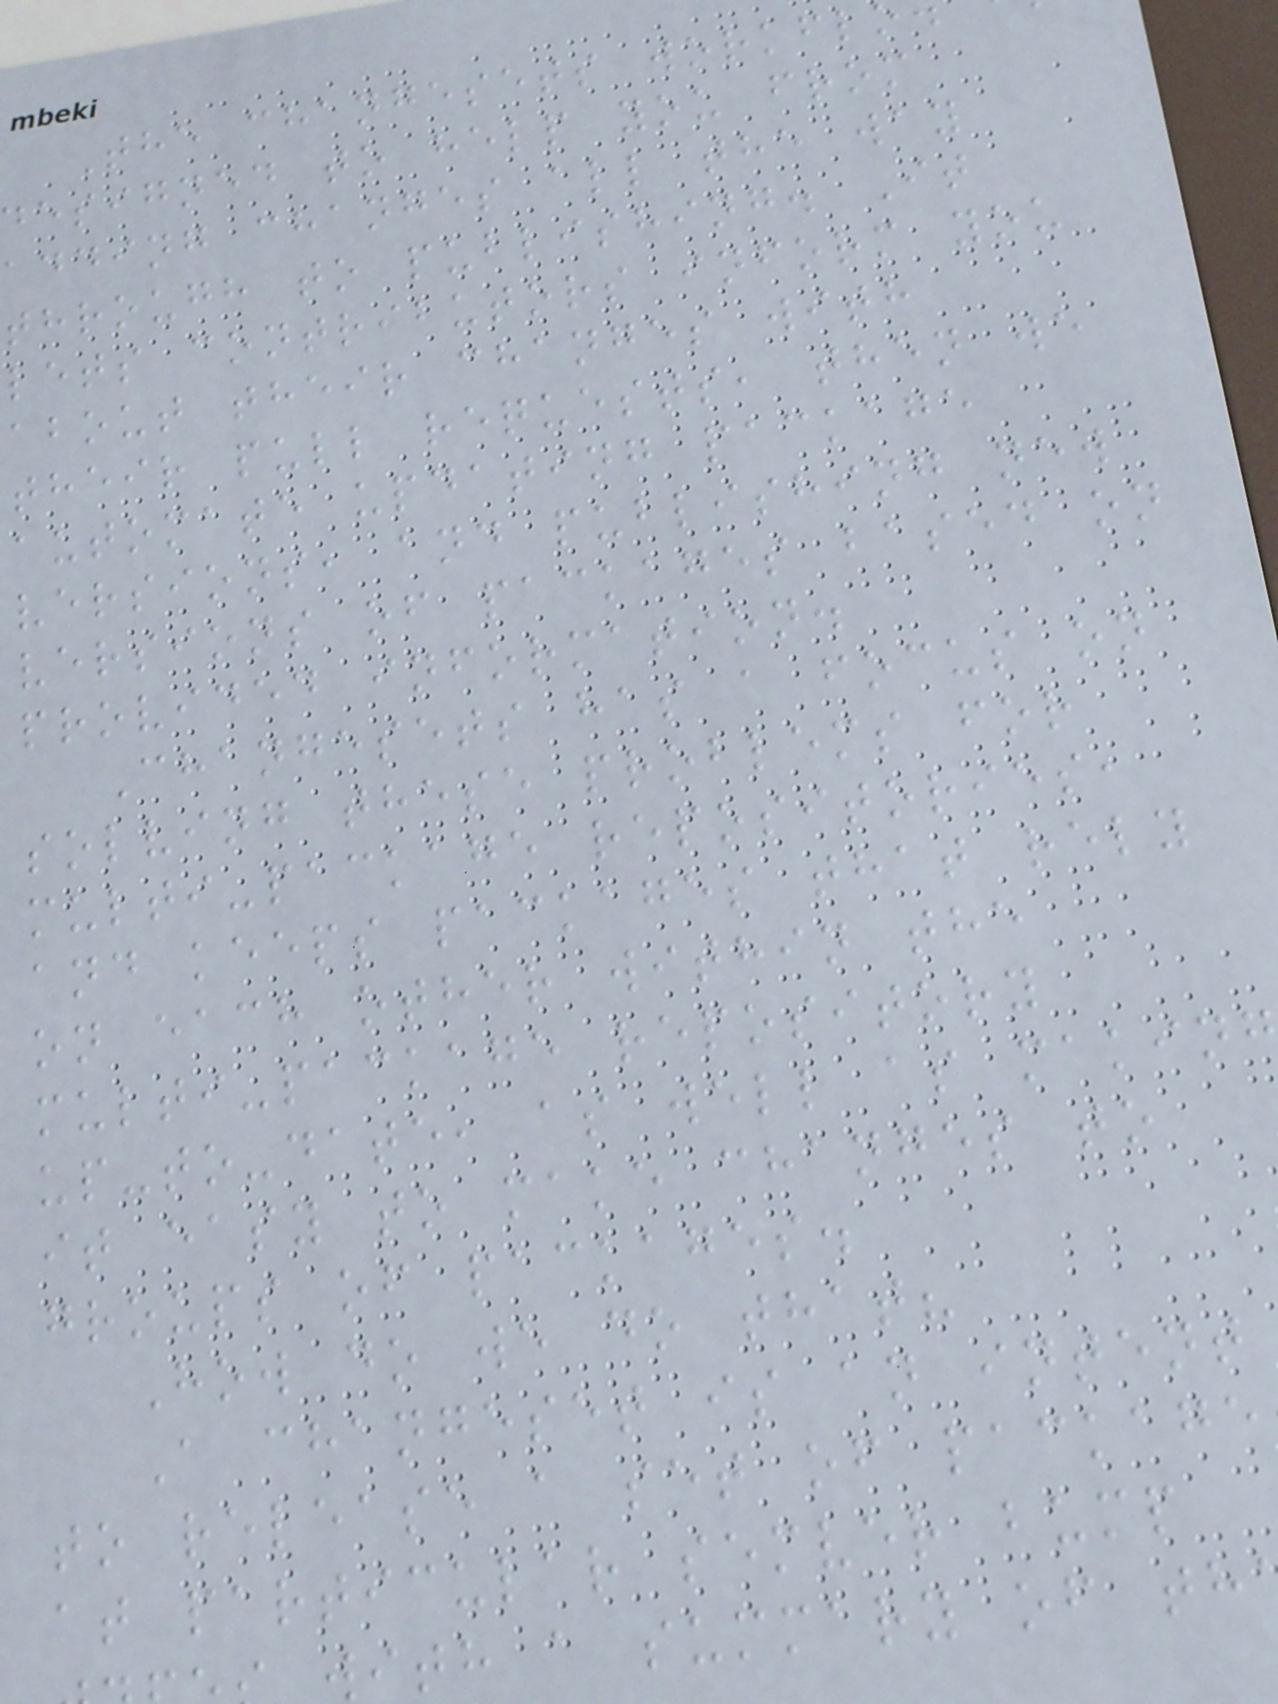The changesets workfl
designed to help you from
adding changes all the way
through to publishing. It
lets contributors inform you
about their changes with
their pull requests, then we
automate updating package
versions, and publishing new
versions of packages based on
provided information.
Changesets has a focus on
solving these problems for
multi-package repositories,
and keeps packages that rely
on each other within the
multi-package repository
up-to-date, as well as makin
it easy to make changes to
groups of packages.
How do we do that?
A changeset is an intent
to release a set of package
at particular semver bump
with a summary of th
